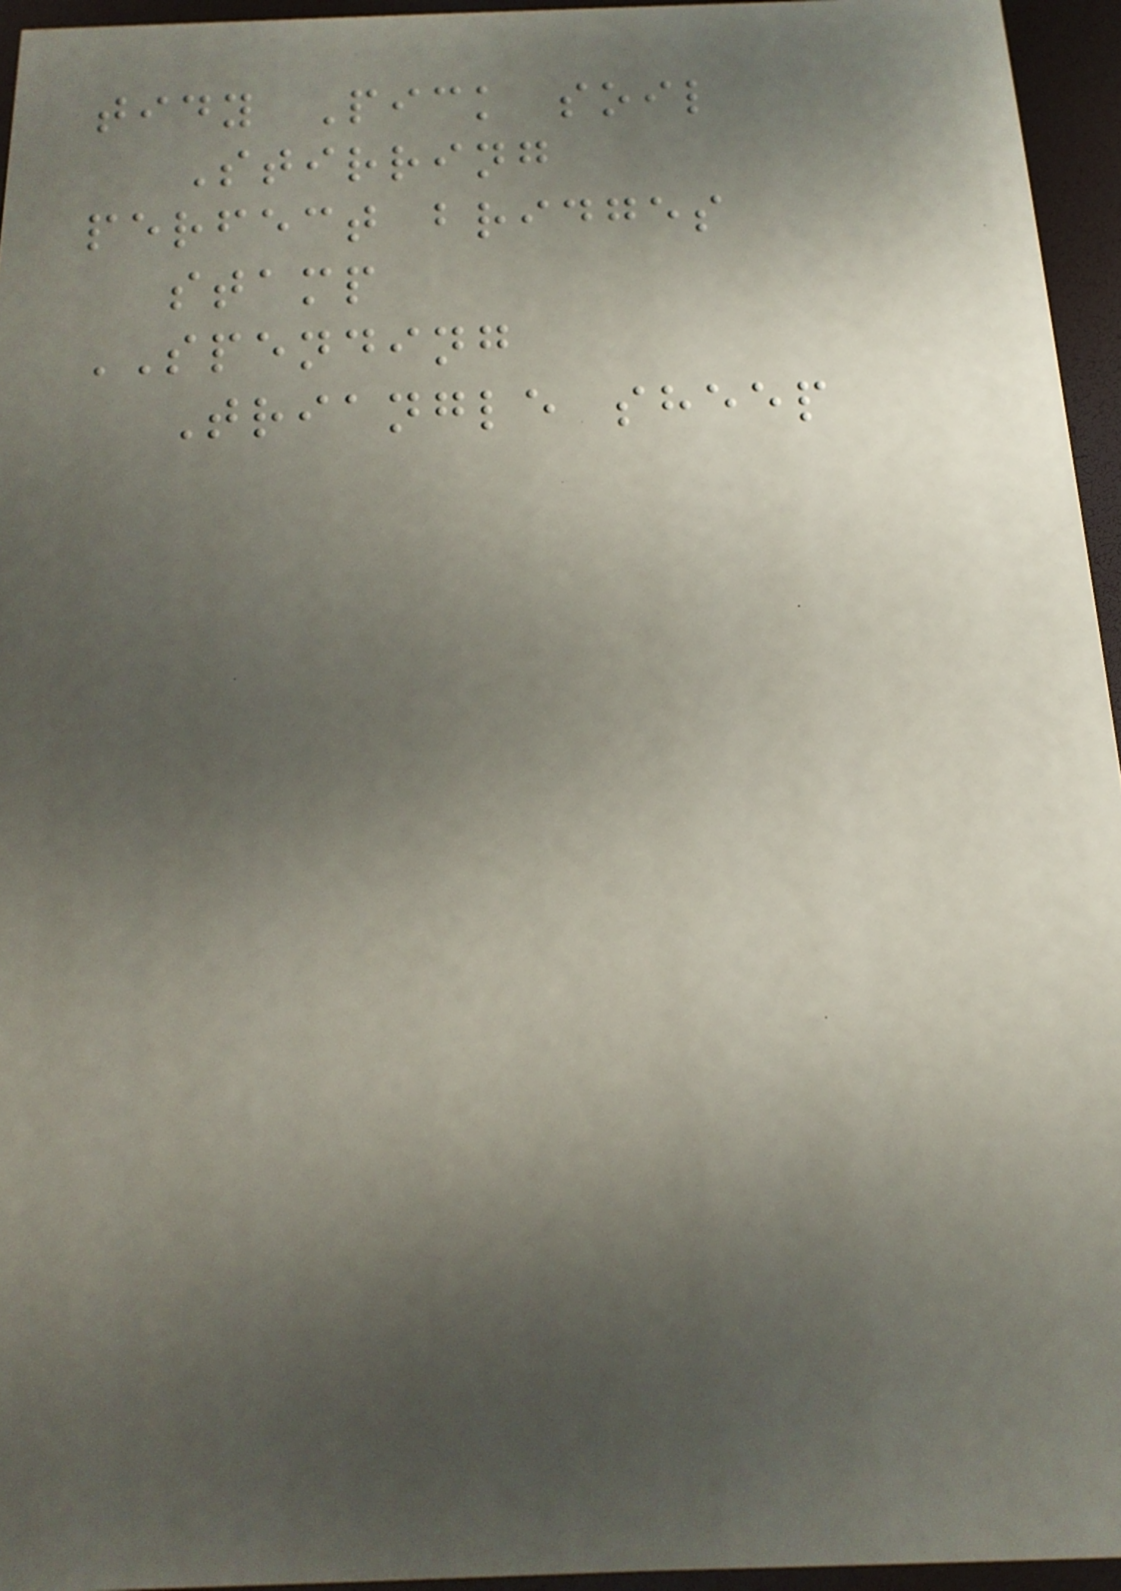tidy Pick soil
Stirring
perfect bridges
stamp
SPENDING
Triangle sheep
